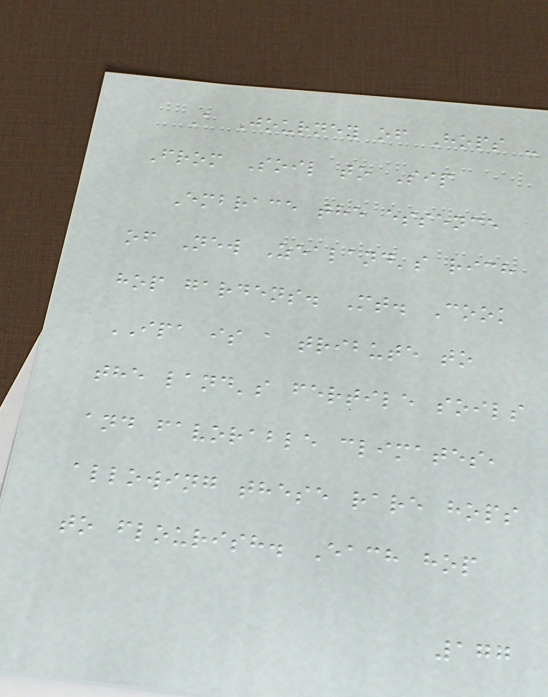A Journey of Hops -
From Soil to Sip
Embrace the essence
of New Zealand's rich
hop gardens. Mt. Cook
IPA is a tribute to
the land's fertile soils
and favorable climates,
allowing these rare hops
to flourish. Each hop
177
